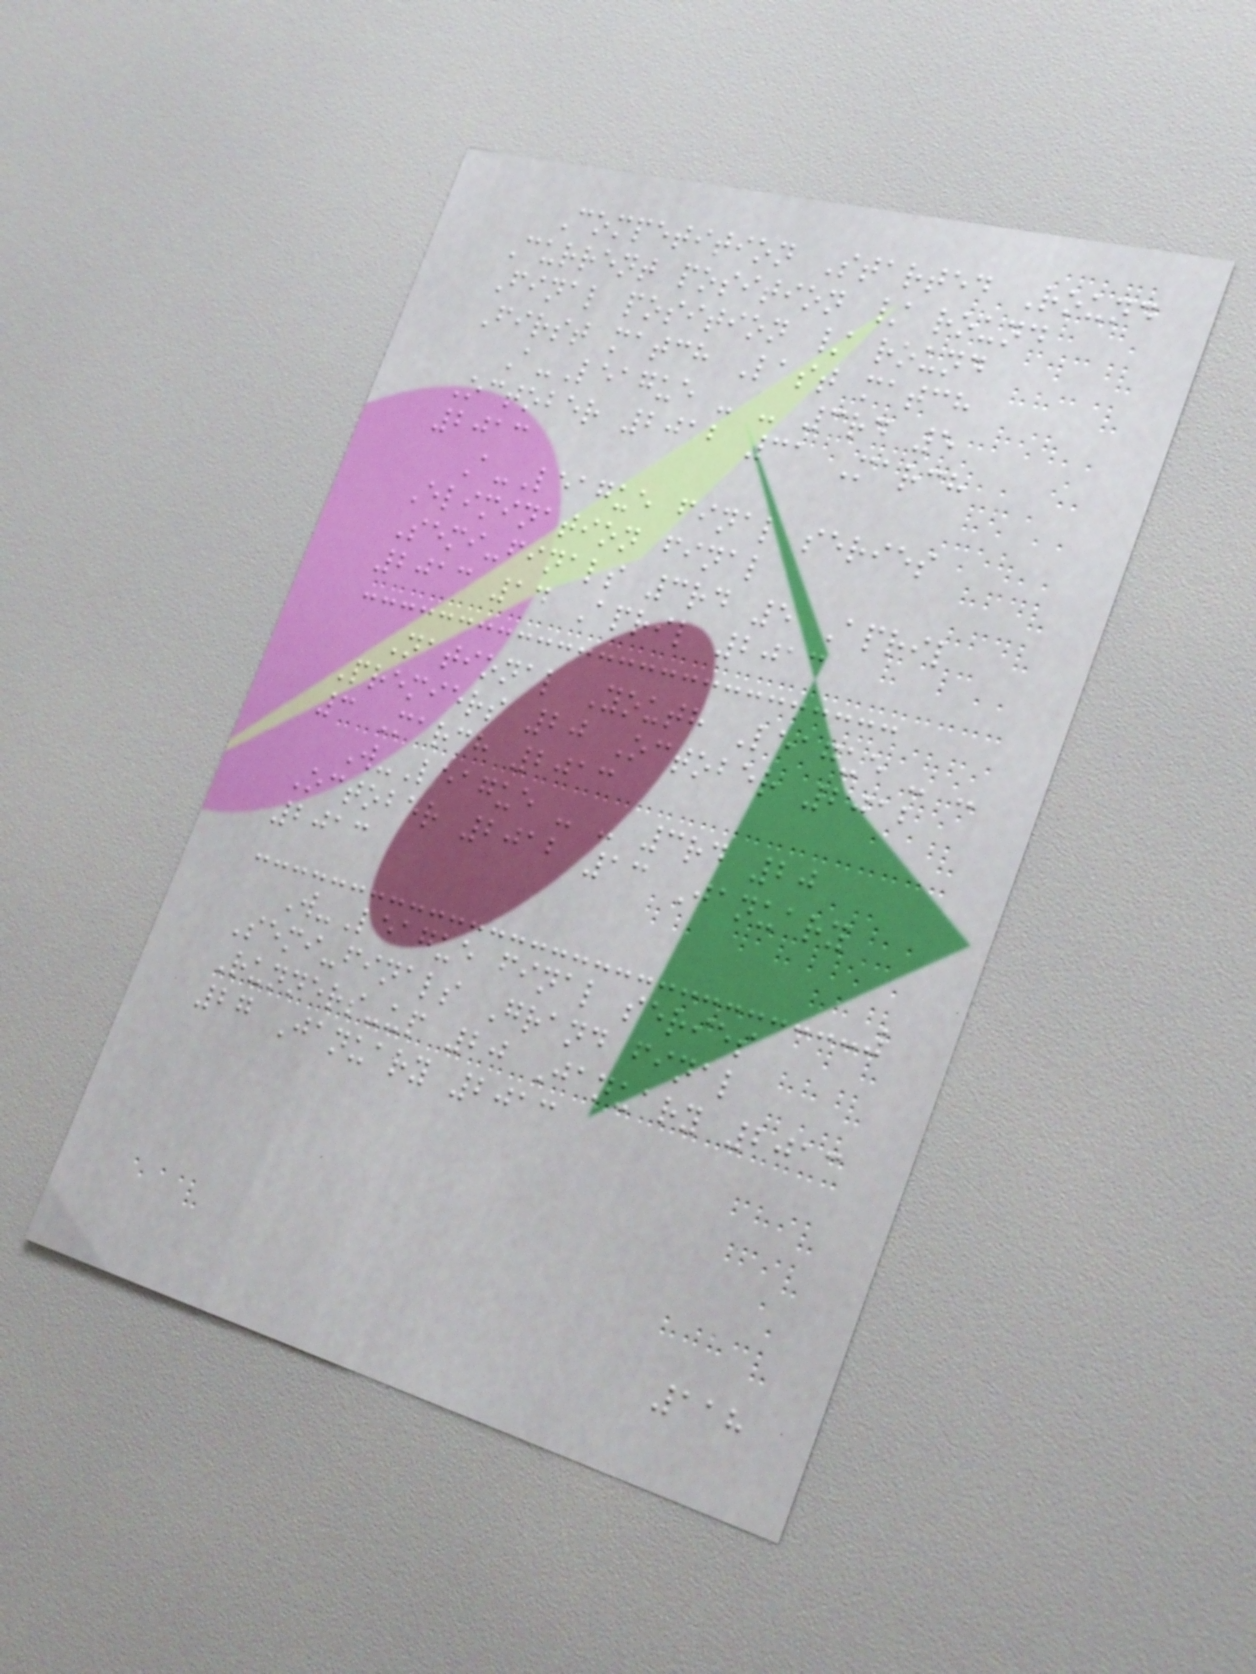Competition Started Round
Current position / round
Final position / round
First match Last match
A-League - - 3rd 5
October 2012 31 March
2013
A-League final series
Elimination final
Semi-finals 3rd 5 April
2013 14 April 2013
National Youth League - -
Premiers 20 October 2012
3 March 2013
W-League - - 3rd 20
October 2012 13 January
2013
W-League final series
Semi-finals Grand final
Runners-up 20 January 2013
27 January 2013
118
